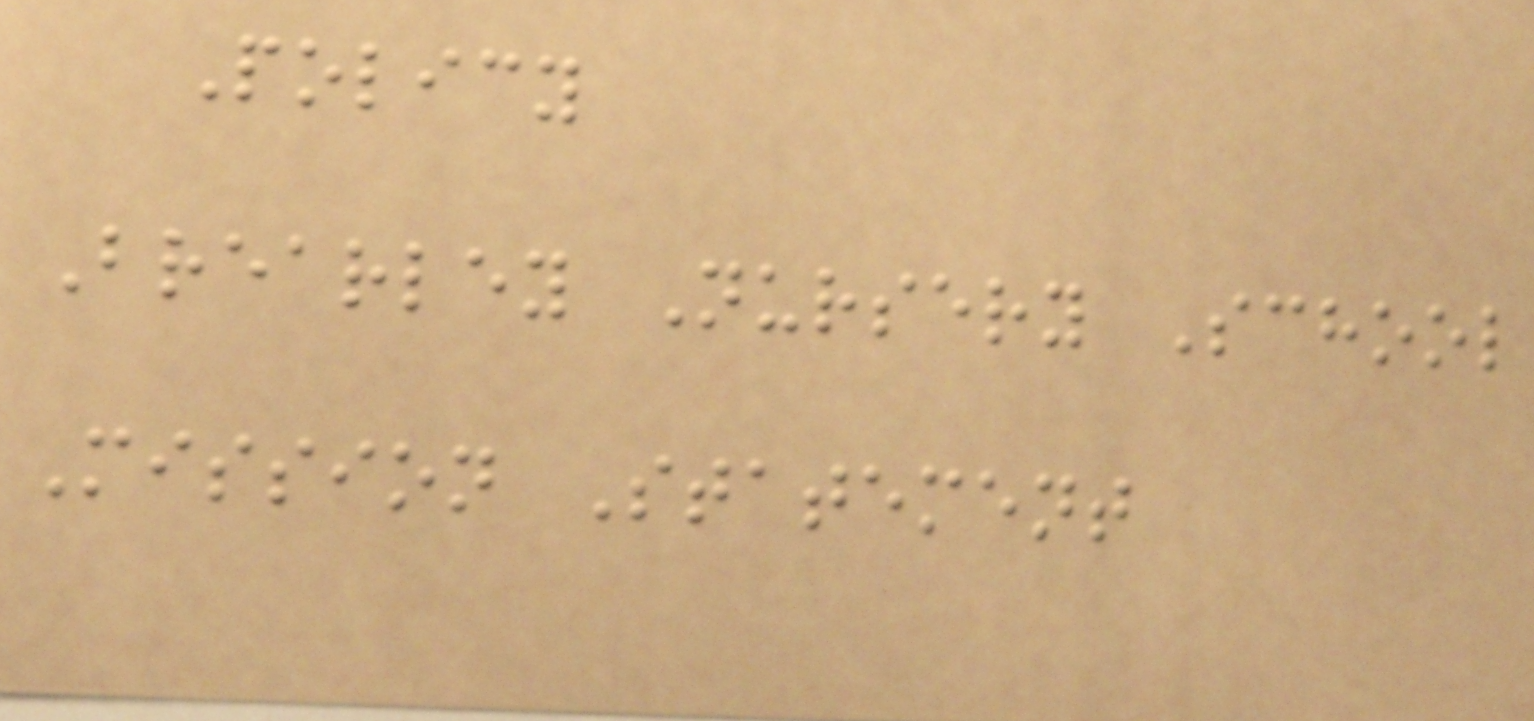Policy
Brearley Nursery School
Mission Statement
